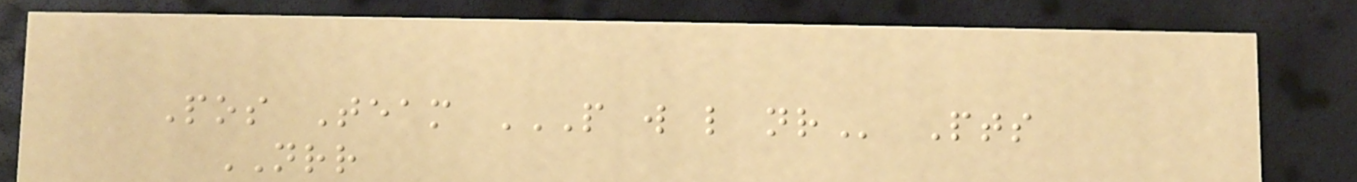Pos Team P W L NR Pts
NRR
